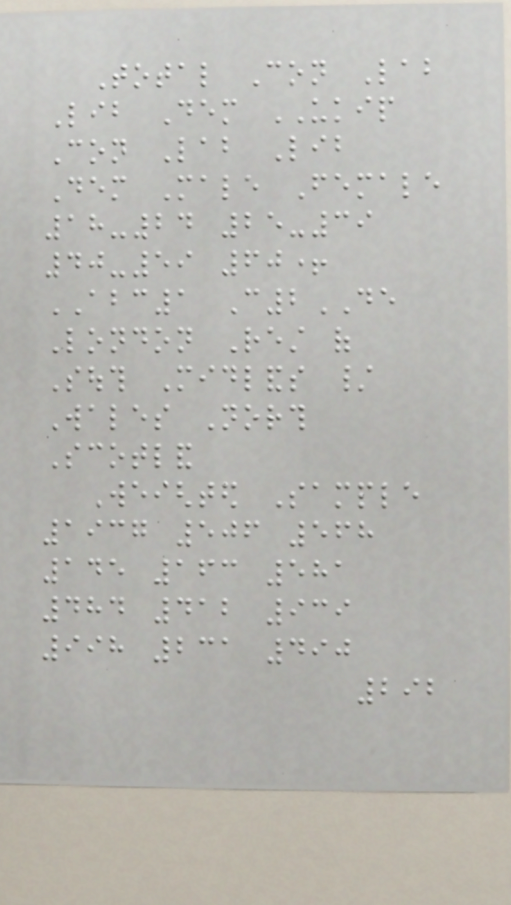Total Con Lab
Lib Dem UKIP
Con Lab Lib
Dem Male Female
18-24 25-39
40-59 60+
ABC1 C2DE
London Rest of
South Midlands /
Wales North
Scotland
Weighted Sample
1937 506 568
145 163 581
484 412 939
998 231 490
292
